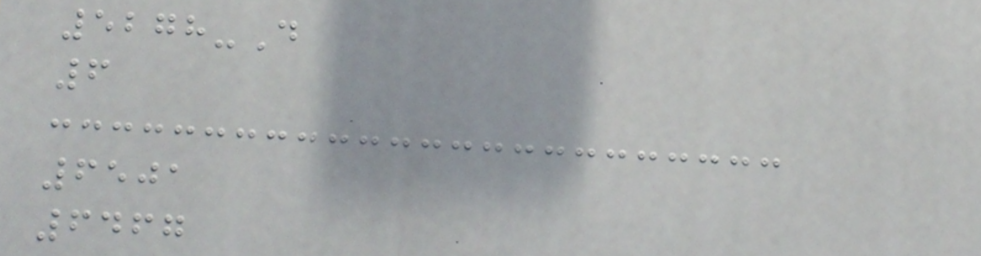5278-D
6
6501
6467
